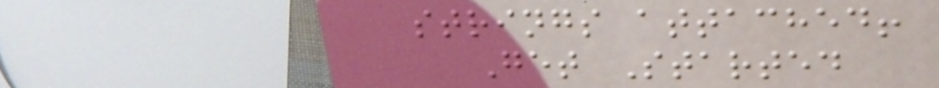strings attached!
Get Started
